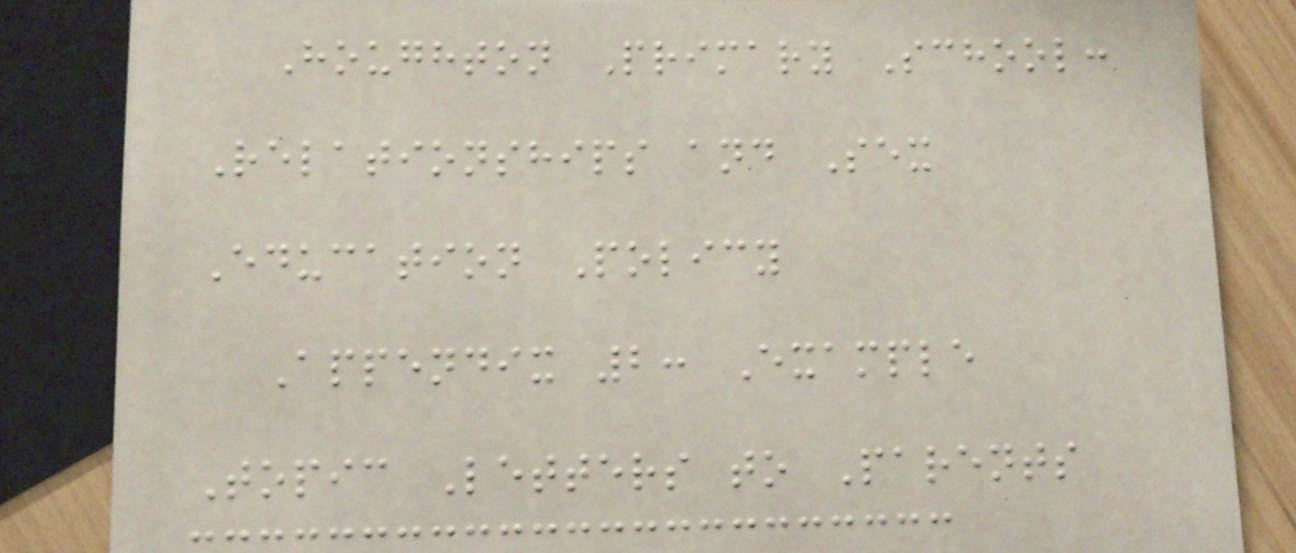Houghton Primary School:
Relationships and Sex
Education Policy
Appendix 2: Example
Topic Letters to Parents
